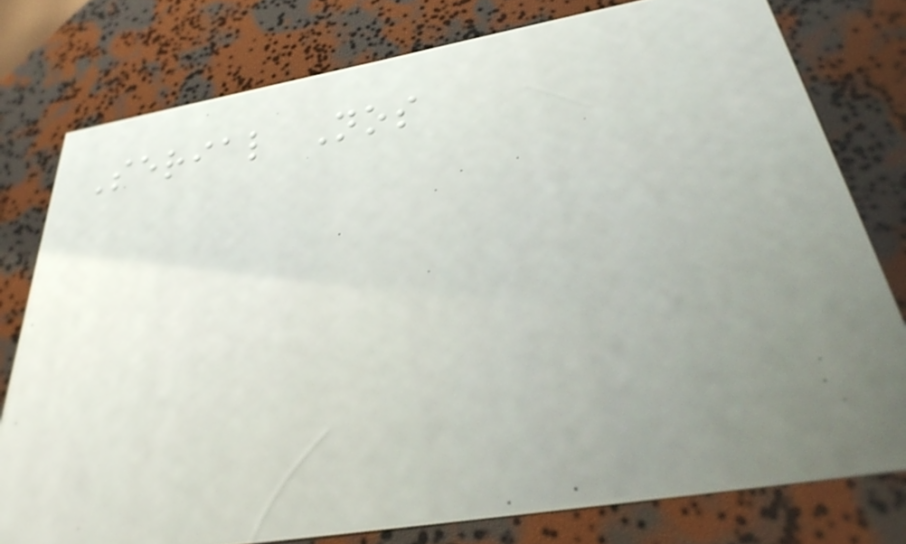Serial Nos
